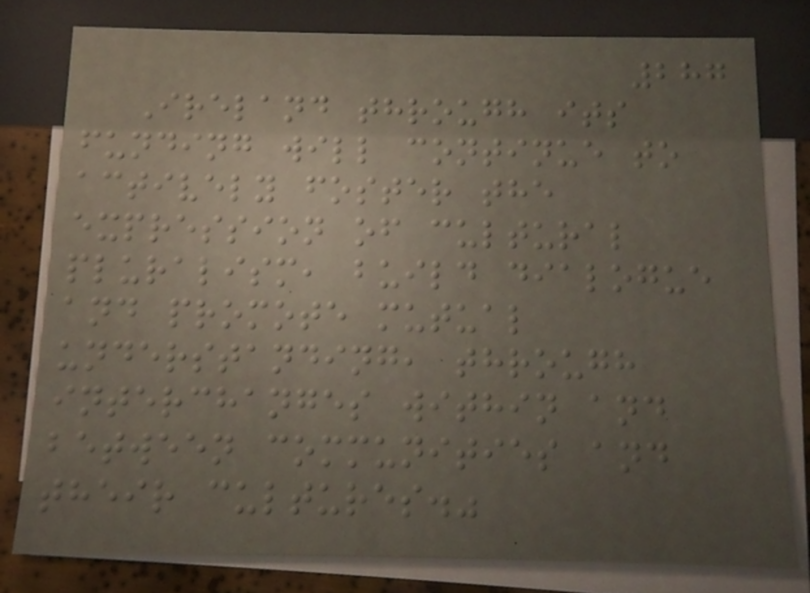287
Ireland through its
funding will continue to
actively foster the
expression of cultural
pluralism, build dialogue
and promote mutual
understanding, through
interchanges within and
between communities and
their cultures."
